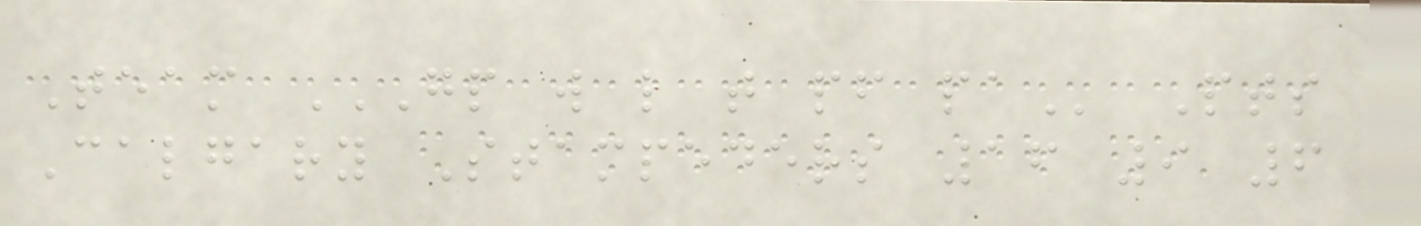Team GP W L T PF PA Pts
Calgary Stampeders 16 9 6
